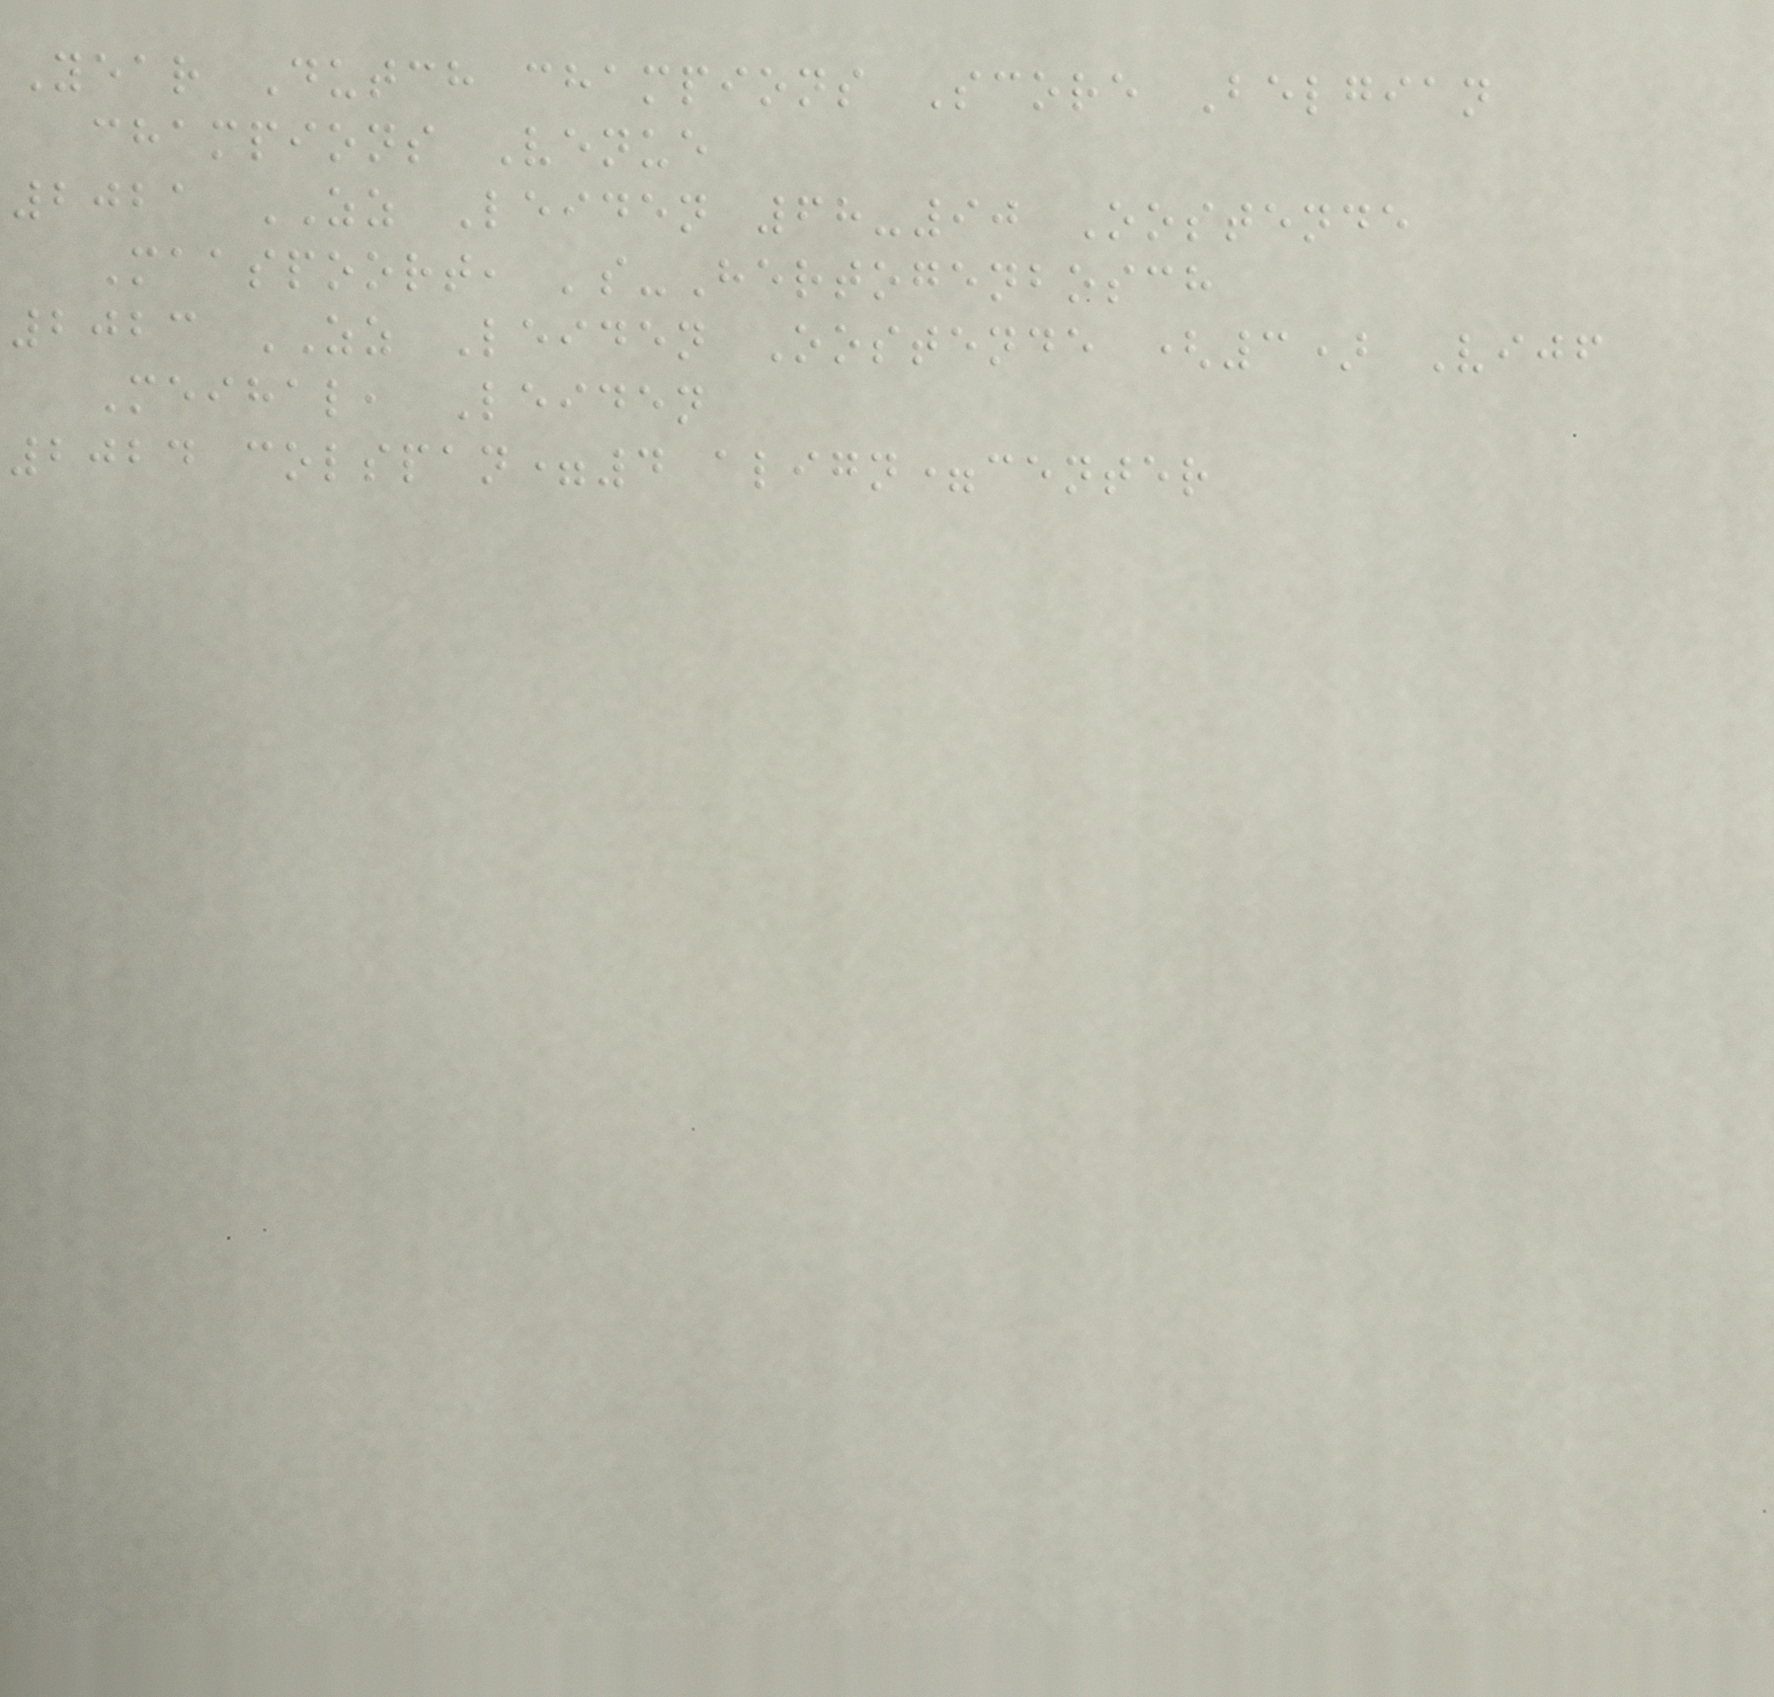Year Dutch champions Score Belgian
champions Venue
2021 ZZ Leiden 68-90 Oostende
Maaspoort, 's-Hertogenbosch
2023 ZZ Leiden Oostende (3) Vijf
Meihal, Leiden
2024 colspan=4 align=center
